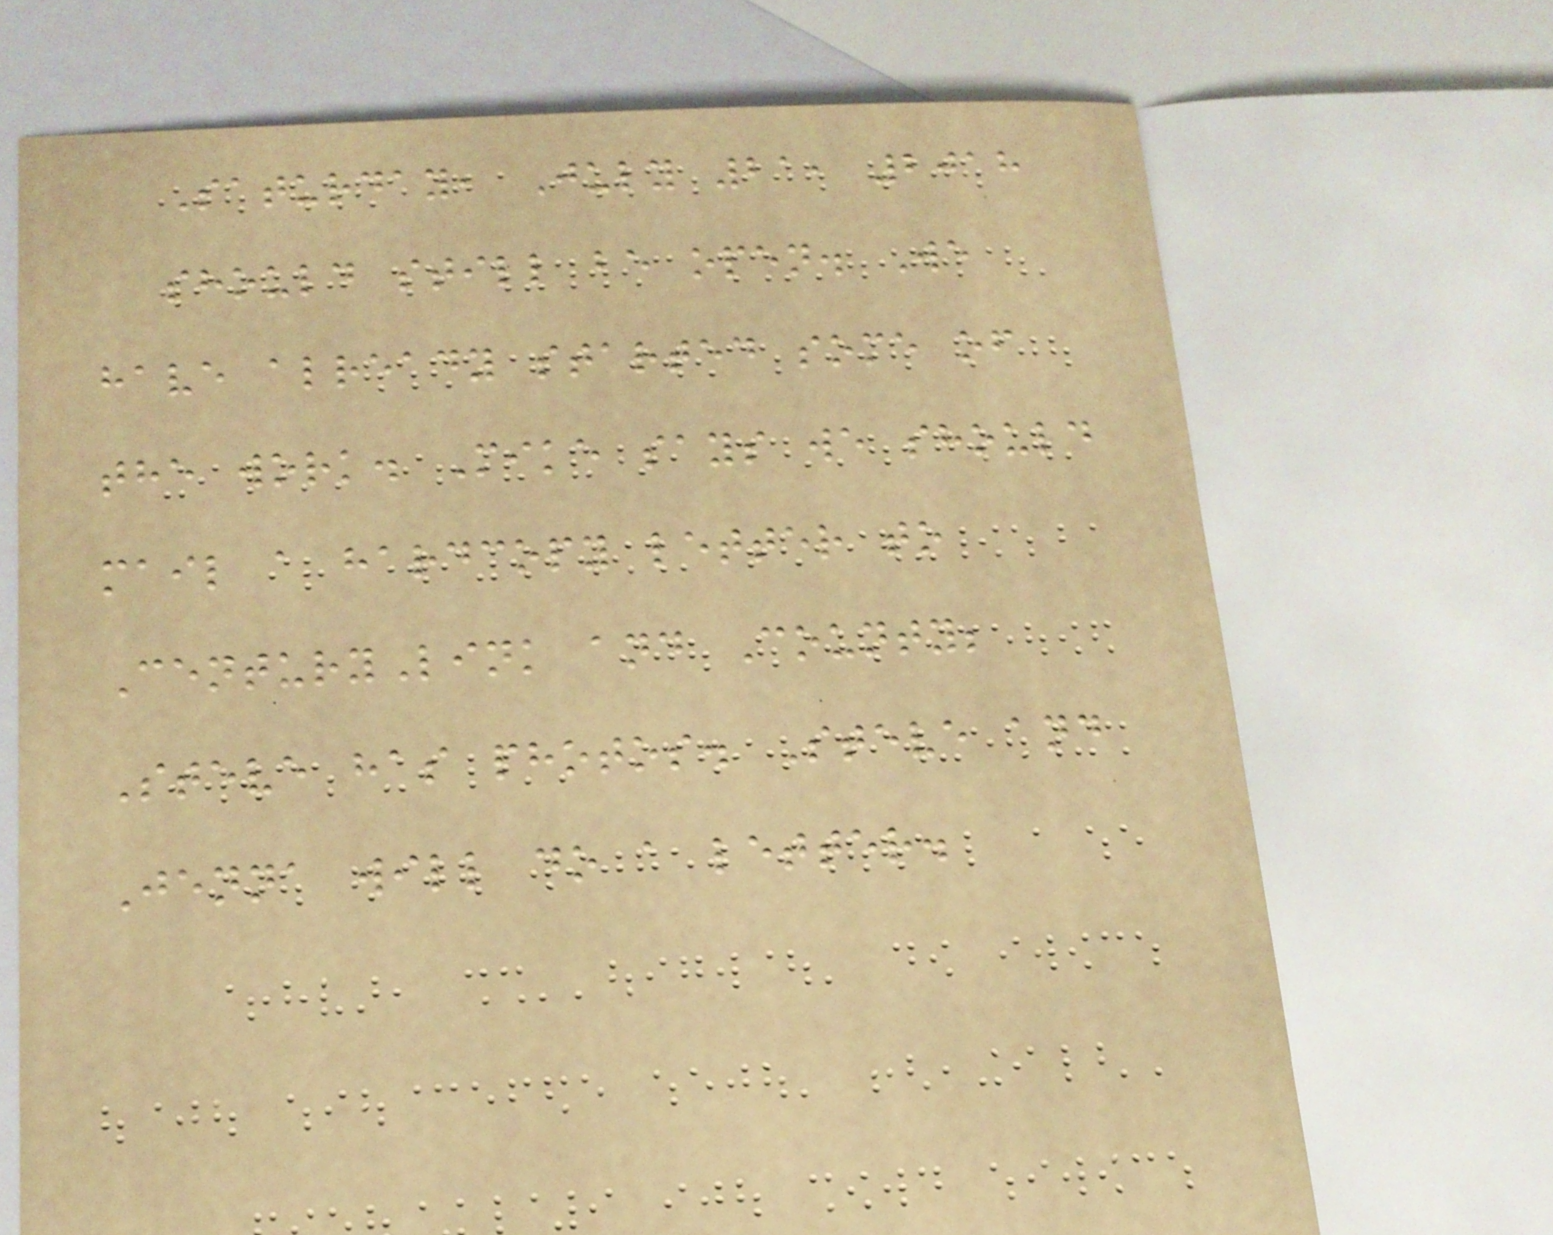Saturday, July 21, 2018
should still be open. We
have already started some of
the work. Mike says we should
mail a hardcopy letter to
CenturyLink and County;
Steve has photos. Steve and
Jenna will do a letter.
